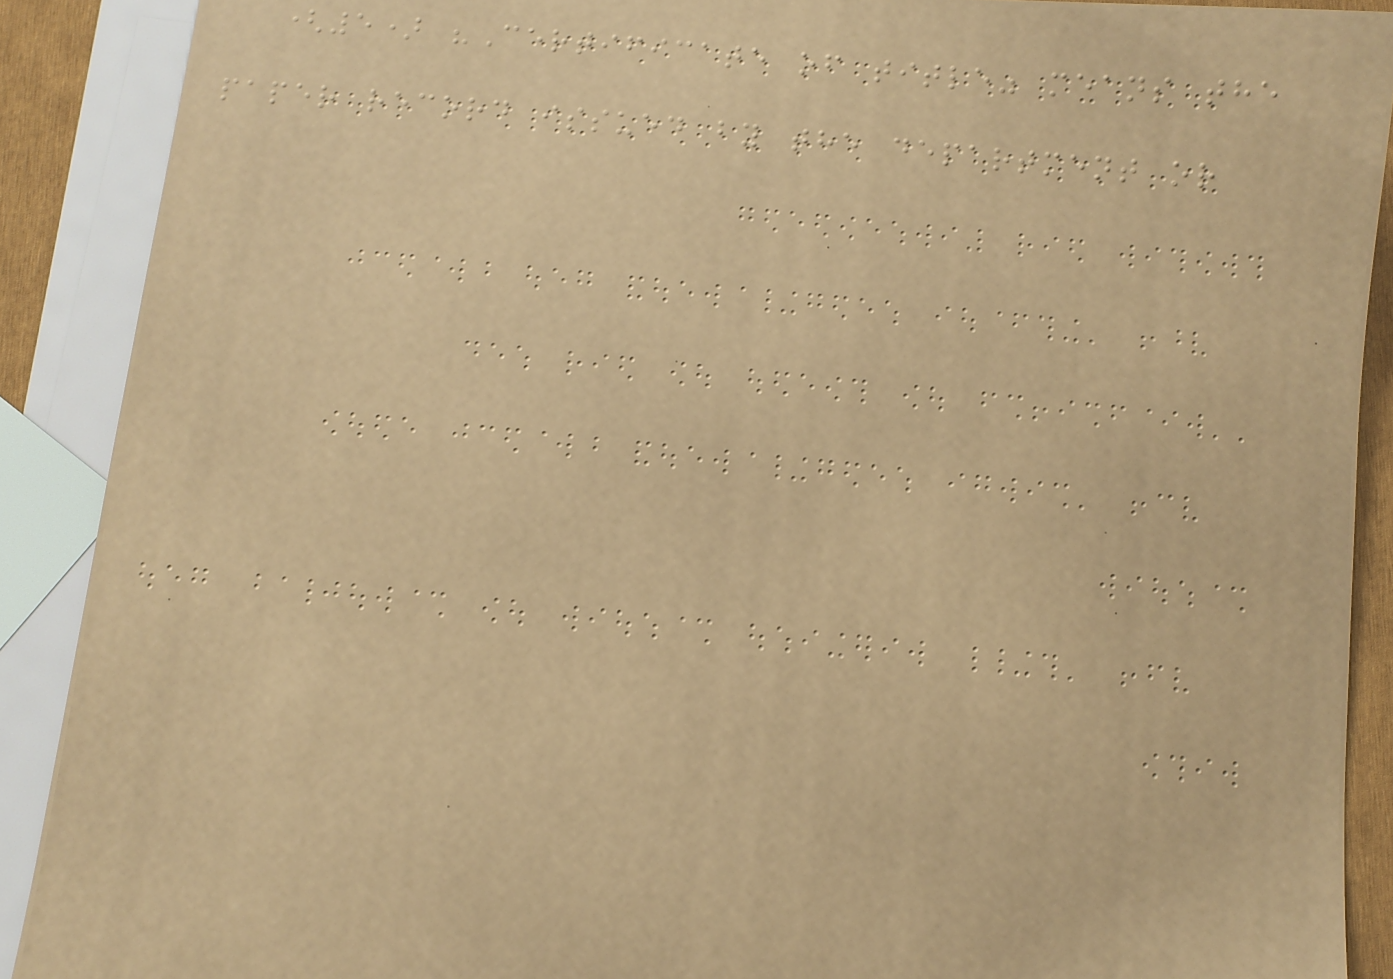(5) "Certificate of title" means the
paper record issued by the department or
